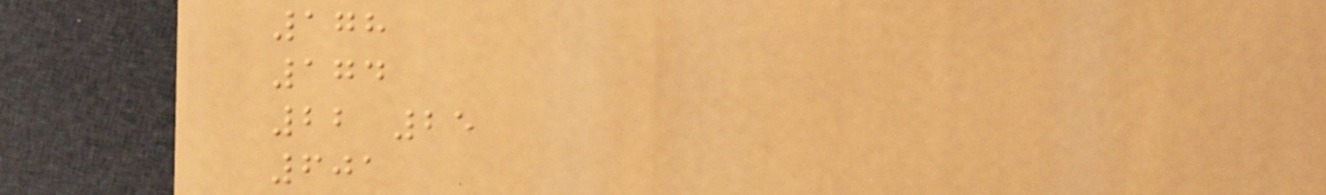178
174
22 25
601
